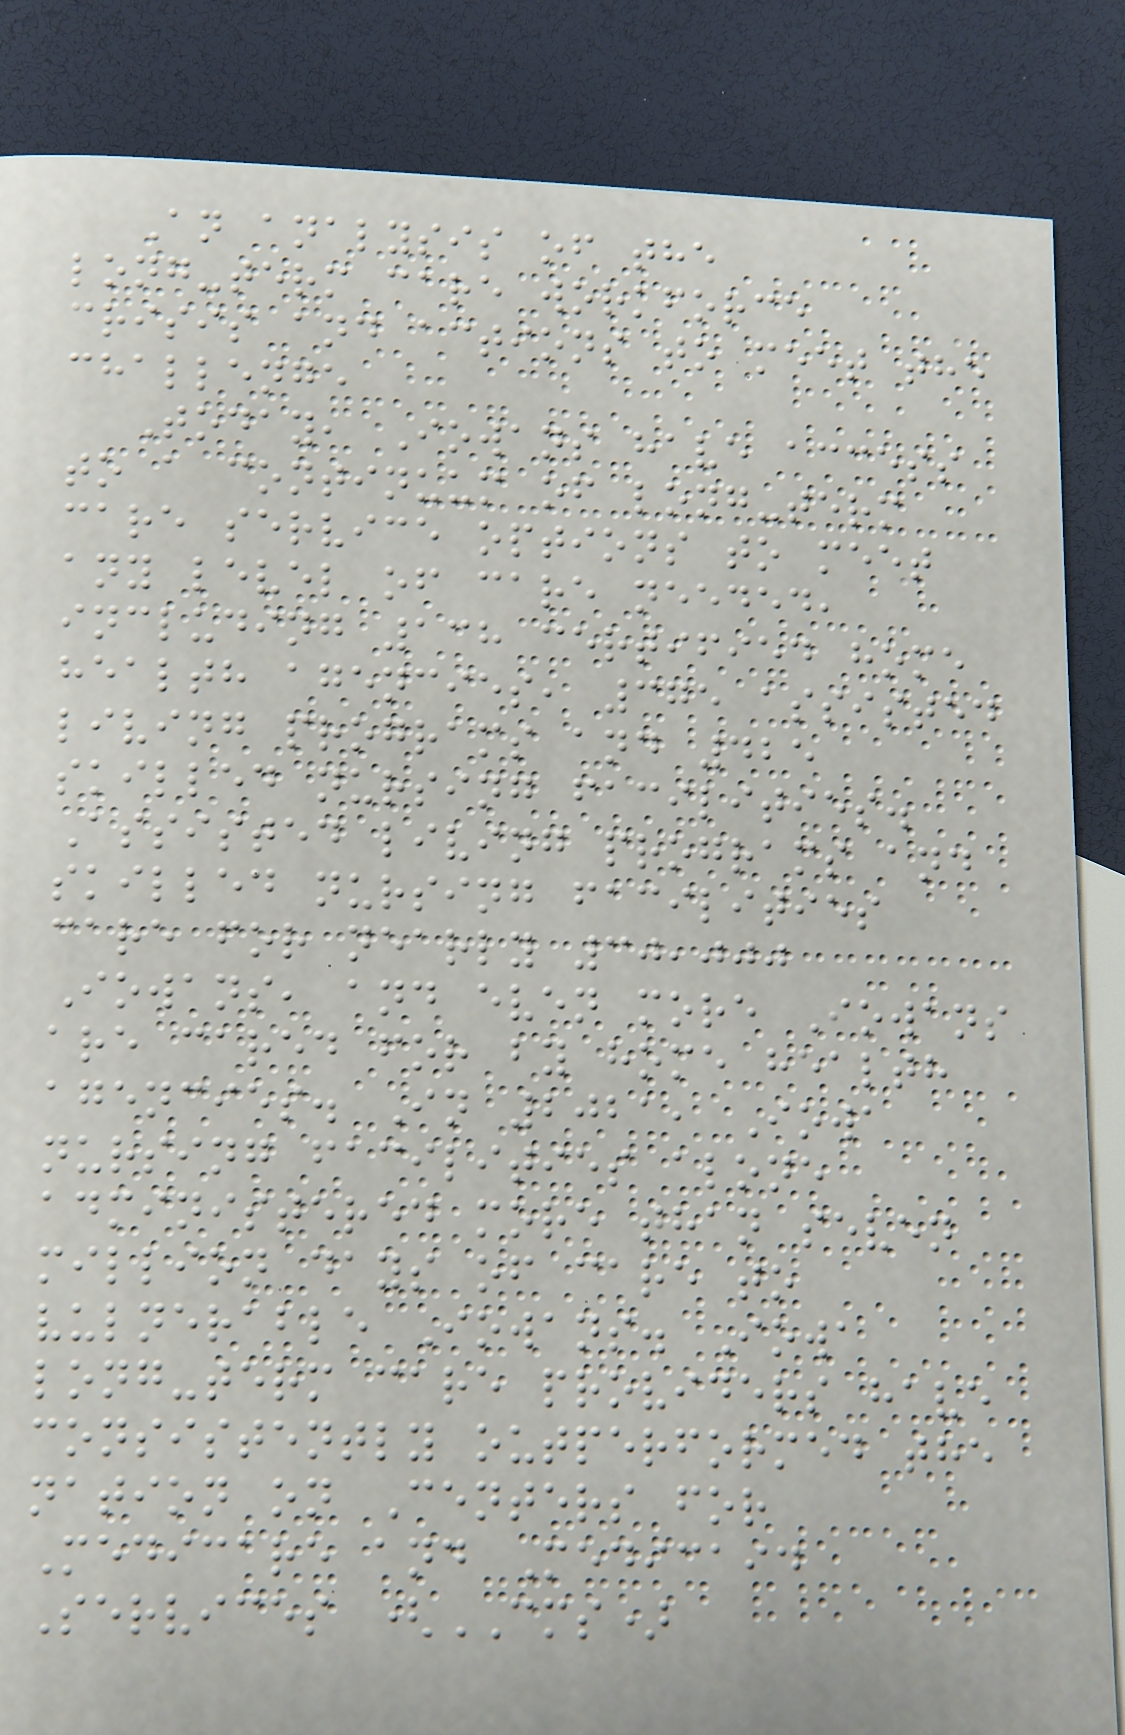An analysis of the
long-term care workforce
crisis and actions to meet the
challenge
Today, Iowans have access
to a continuum of long-term
care service options to meet
any level of care needed,
including 138 certified home
health agencies, 375 assisted
living programs and 425
skilled nursing facilities.
Assisted living programs and
skilled nursing facilities
care for nearly 30,000
Iowans, and even more Iowans
are cared for by home health
agencies. In 2021, Iowa
nursing facilities alone
administered more than seven
million days of care to
vulnerable Iowans. Iowa
long-term care providers have
consistently outperformed the
nation on Centers for
Medicare and Medicaid
Services (CMS)
